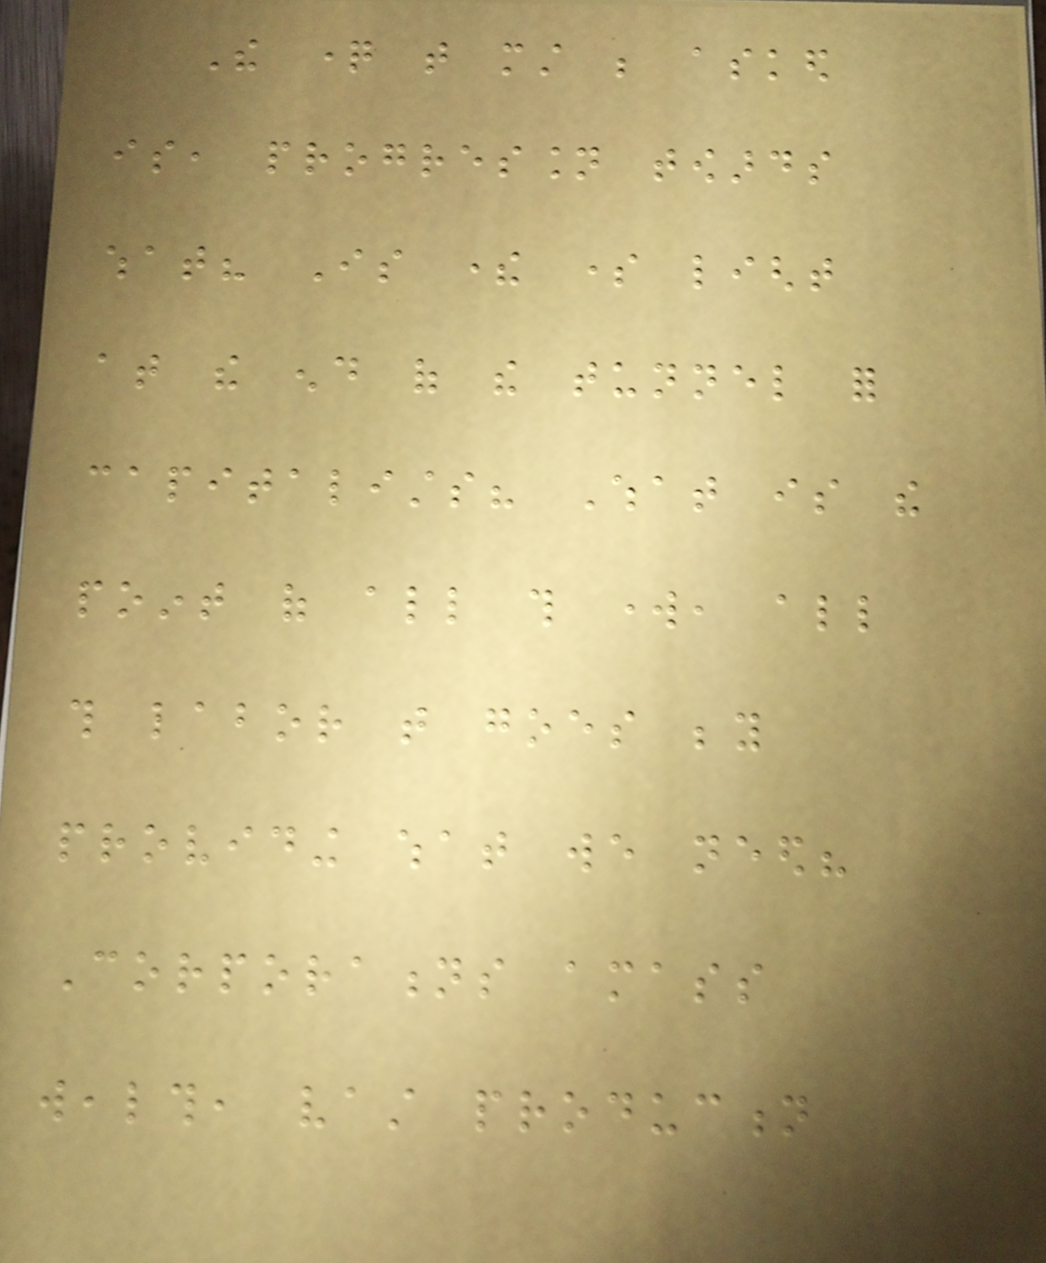The question that must be asked
is, progression towards
what? Is there some light
at the end of the tunnel for
capitalists? What is the
point of all this work, all
this labor that goes beyond
providing what we need?
Corporations amass
wealth, vast production
